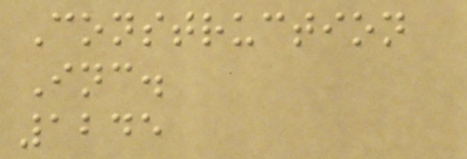Construction
Inc.
1245
